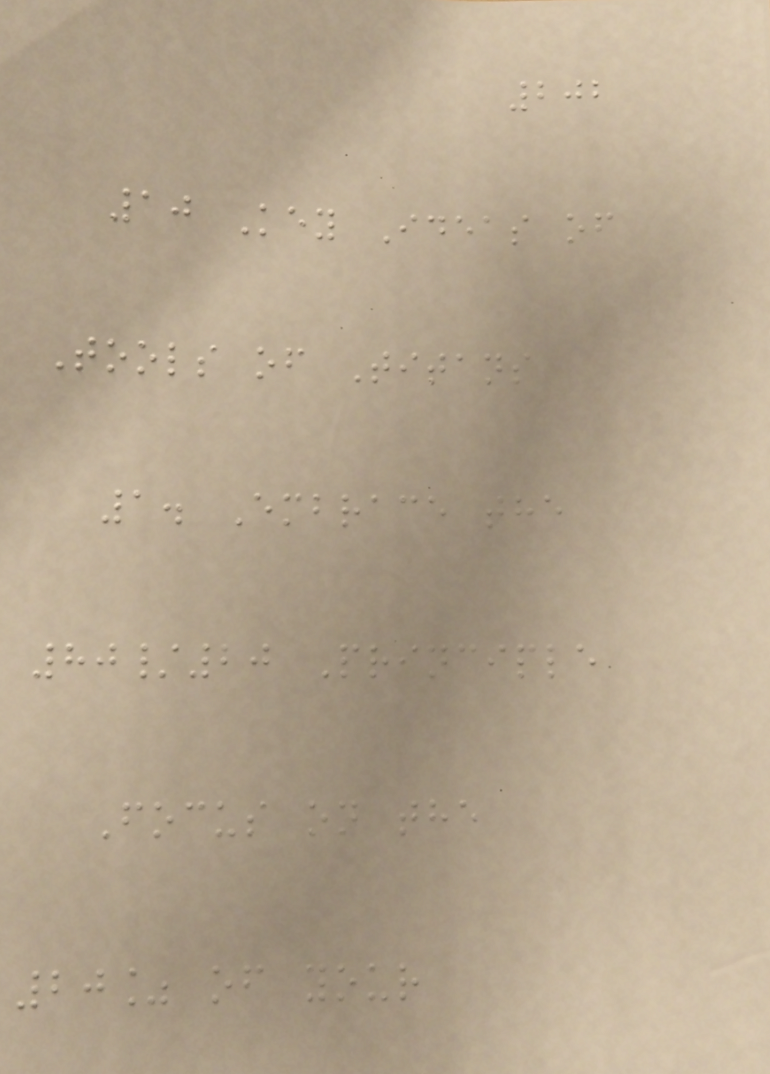202
10 Key Ideas of
Tools of Titans
1. Embrace the
80/20 Principle
Focus on the
20% of your
